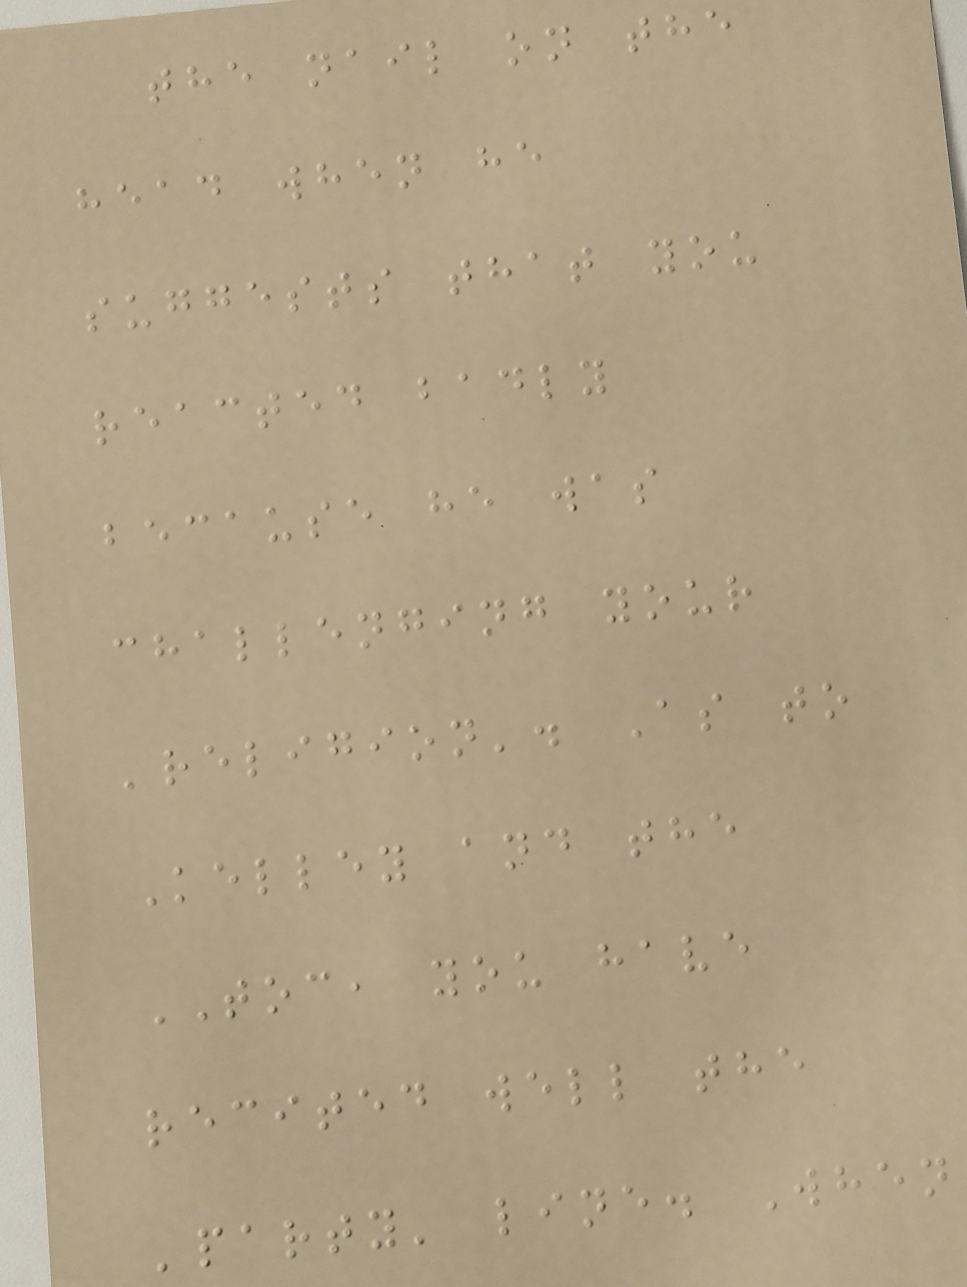the nail on the
head when he
suggests that you
reacted badly
because he was
challenging your
'religion'. As to
Kelley and the
TOC, you have
recited well the
'party' line. When
